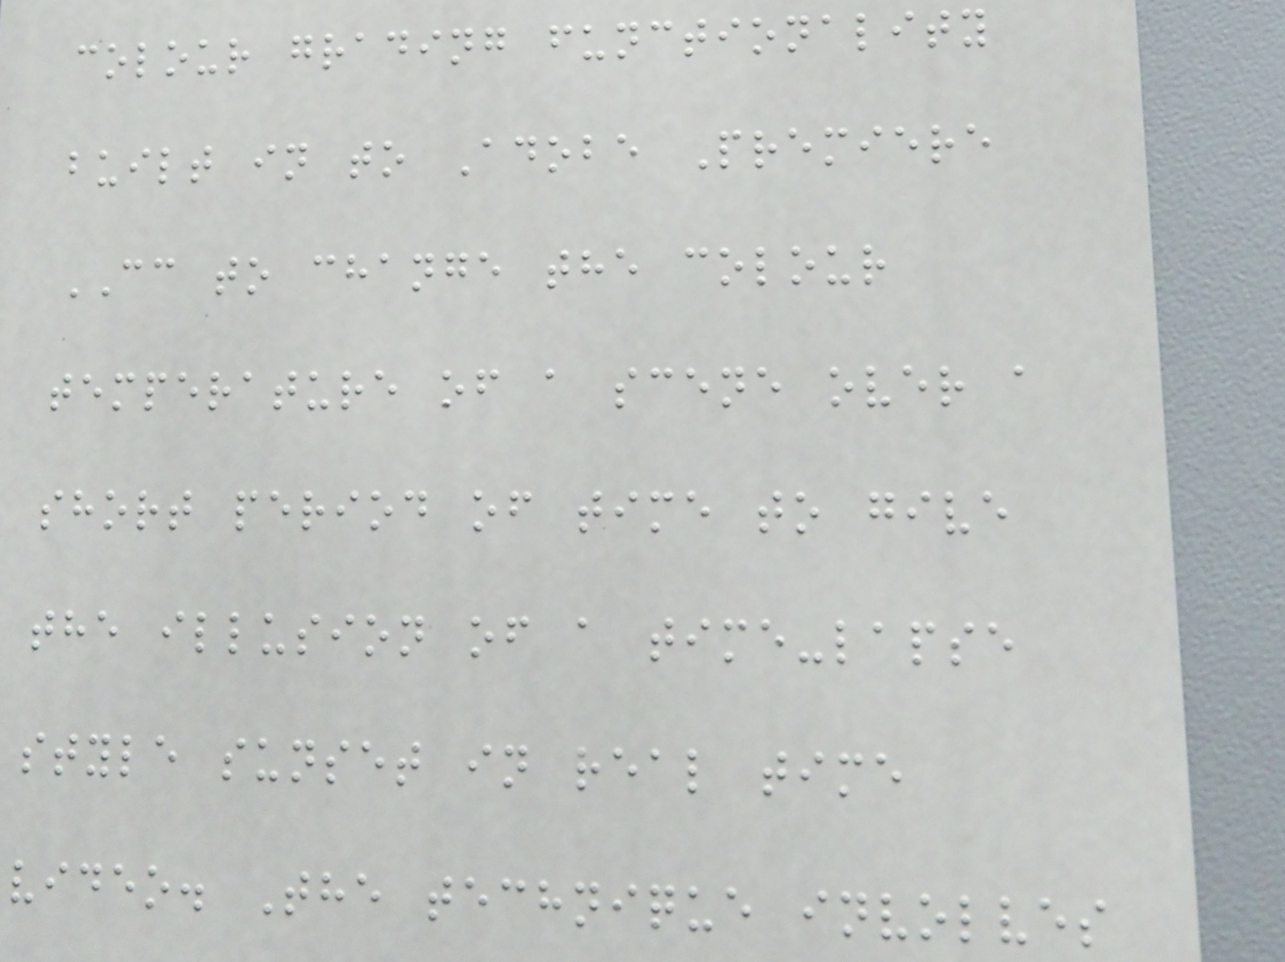colour grading functionality
built in to Adobe Premiere
CC to change the colour
temperature of a scene over a
short period of time to give
the illusion of a time-lapse
style sunset in real time
video. The technique involves
